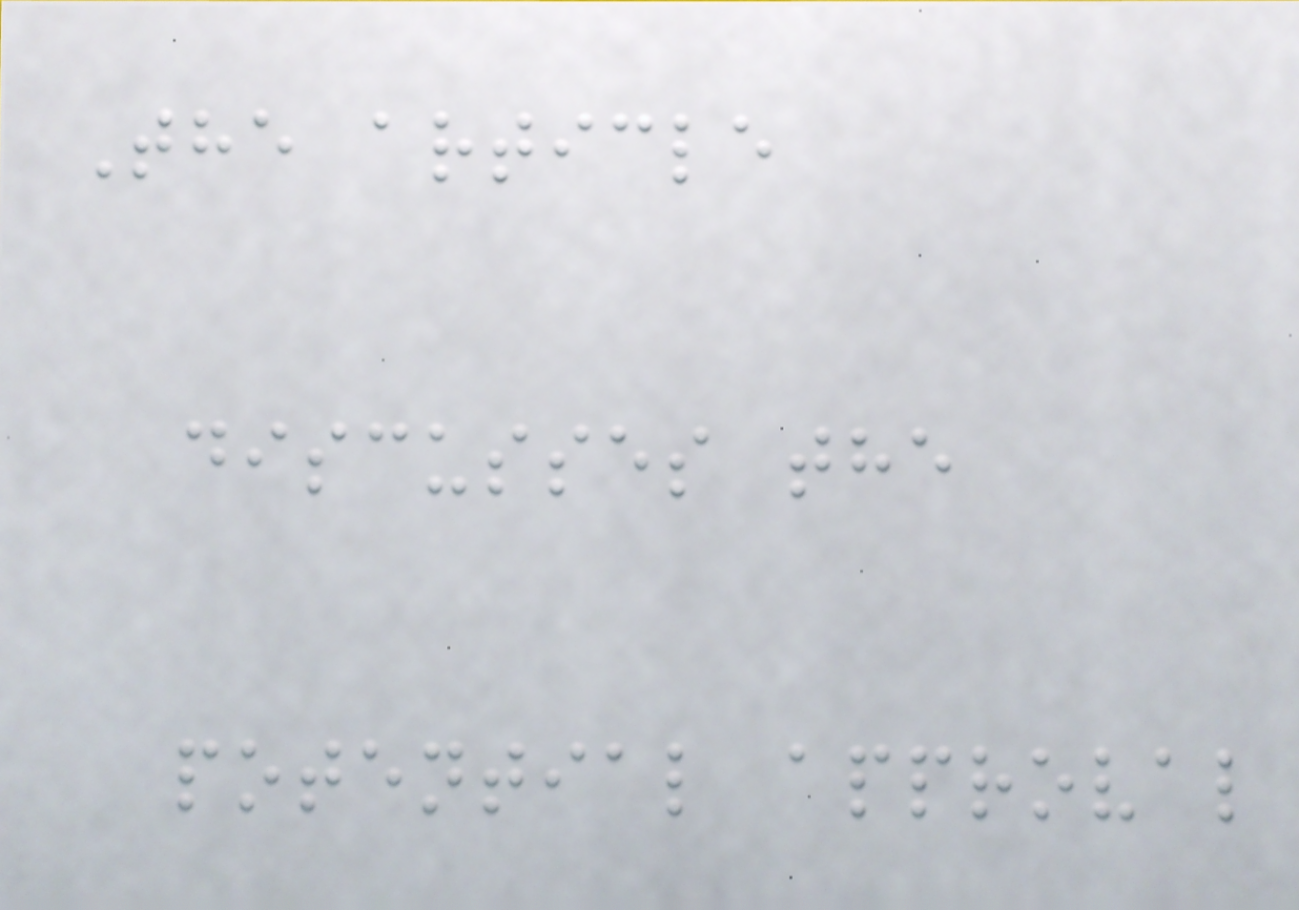The article
discusses the
potential approval
